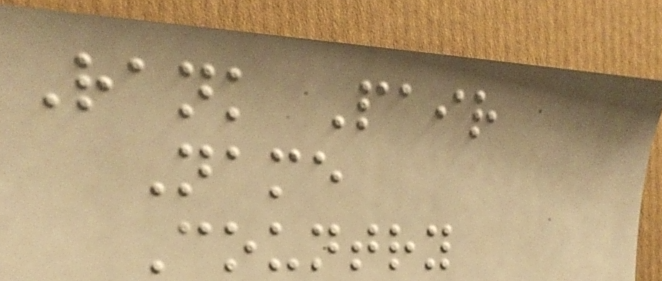Rank Pair
Name
Country
